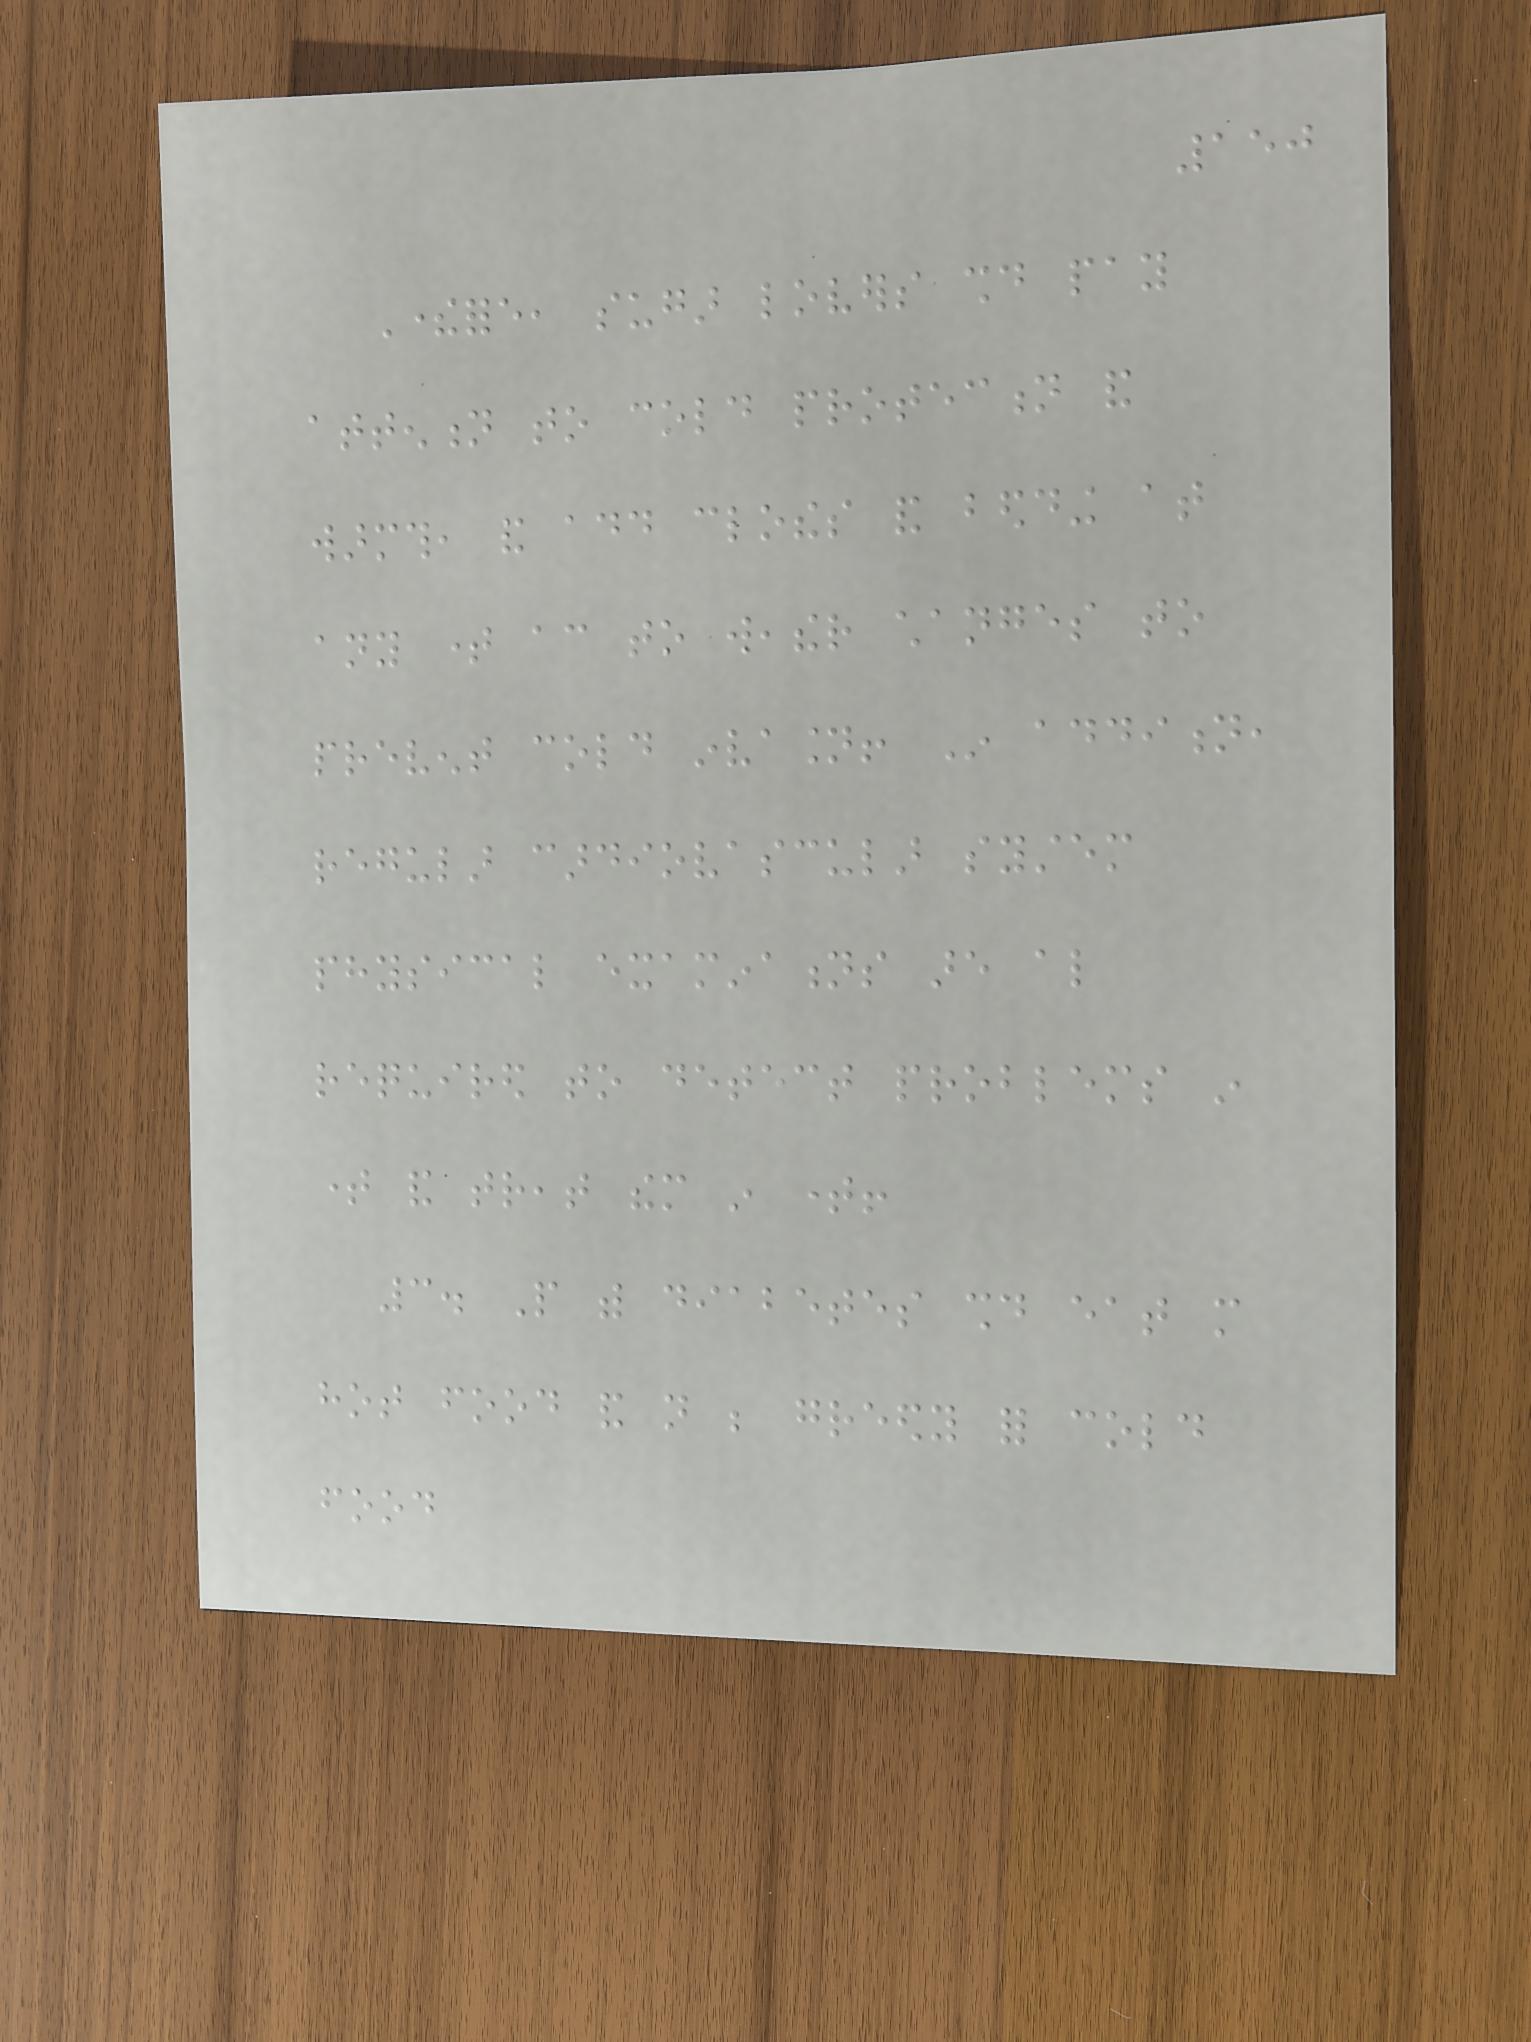150
Therefore, sugar lovers should pay
attention to cold protection and
warmth, and add clothes and bedding at
any time according to weather changes to
prevent cold invasion! In addition,
regular cardiovascular system
physical examinations are also
required to detect problems in
time and treat them in time!
3. People with diabetes should eat more
hot food and not be greedy for cold
food
